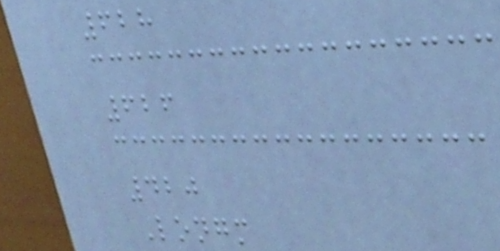628
626
420
Longm
